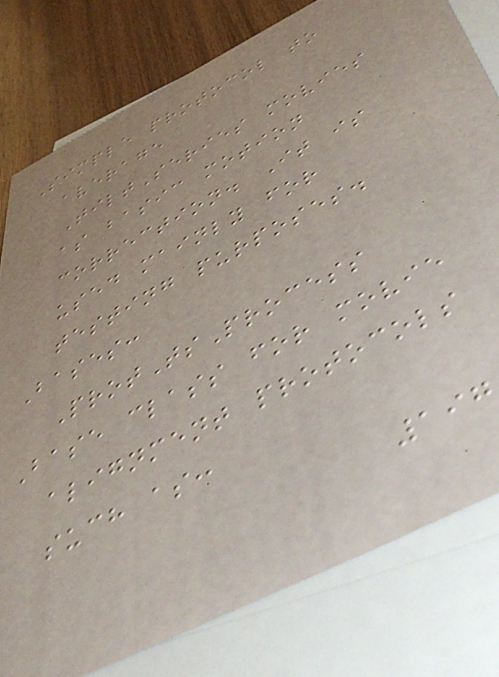Simple protocol to
average
TiltSeries movies
as basic motion
correction. It is
used mainly for
testing purposes.
Bases:
ProtTsProcess
Base class for movie
alignment protocols
such as:
197
